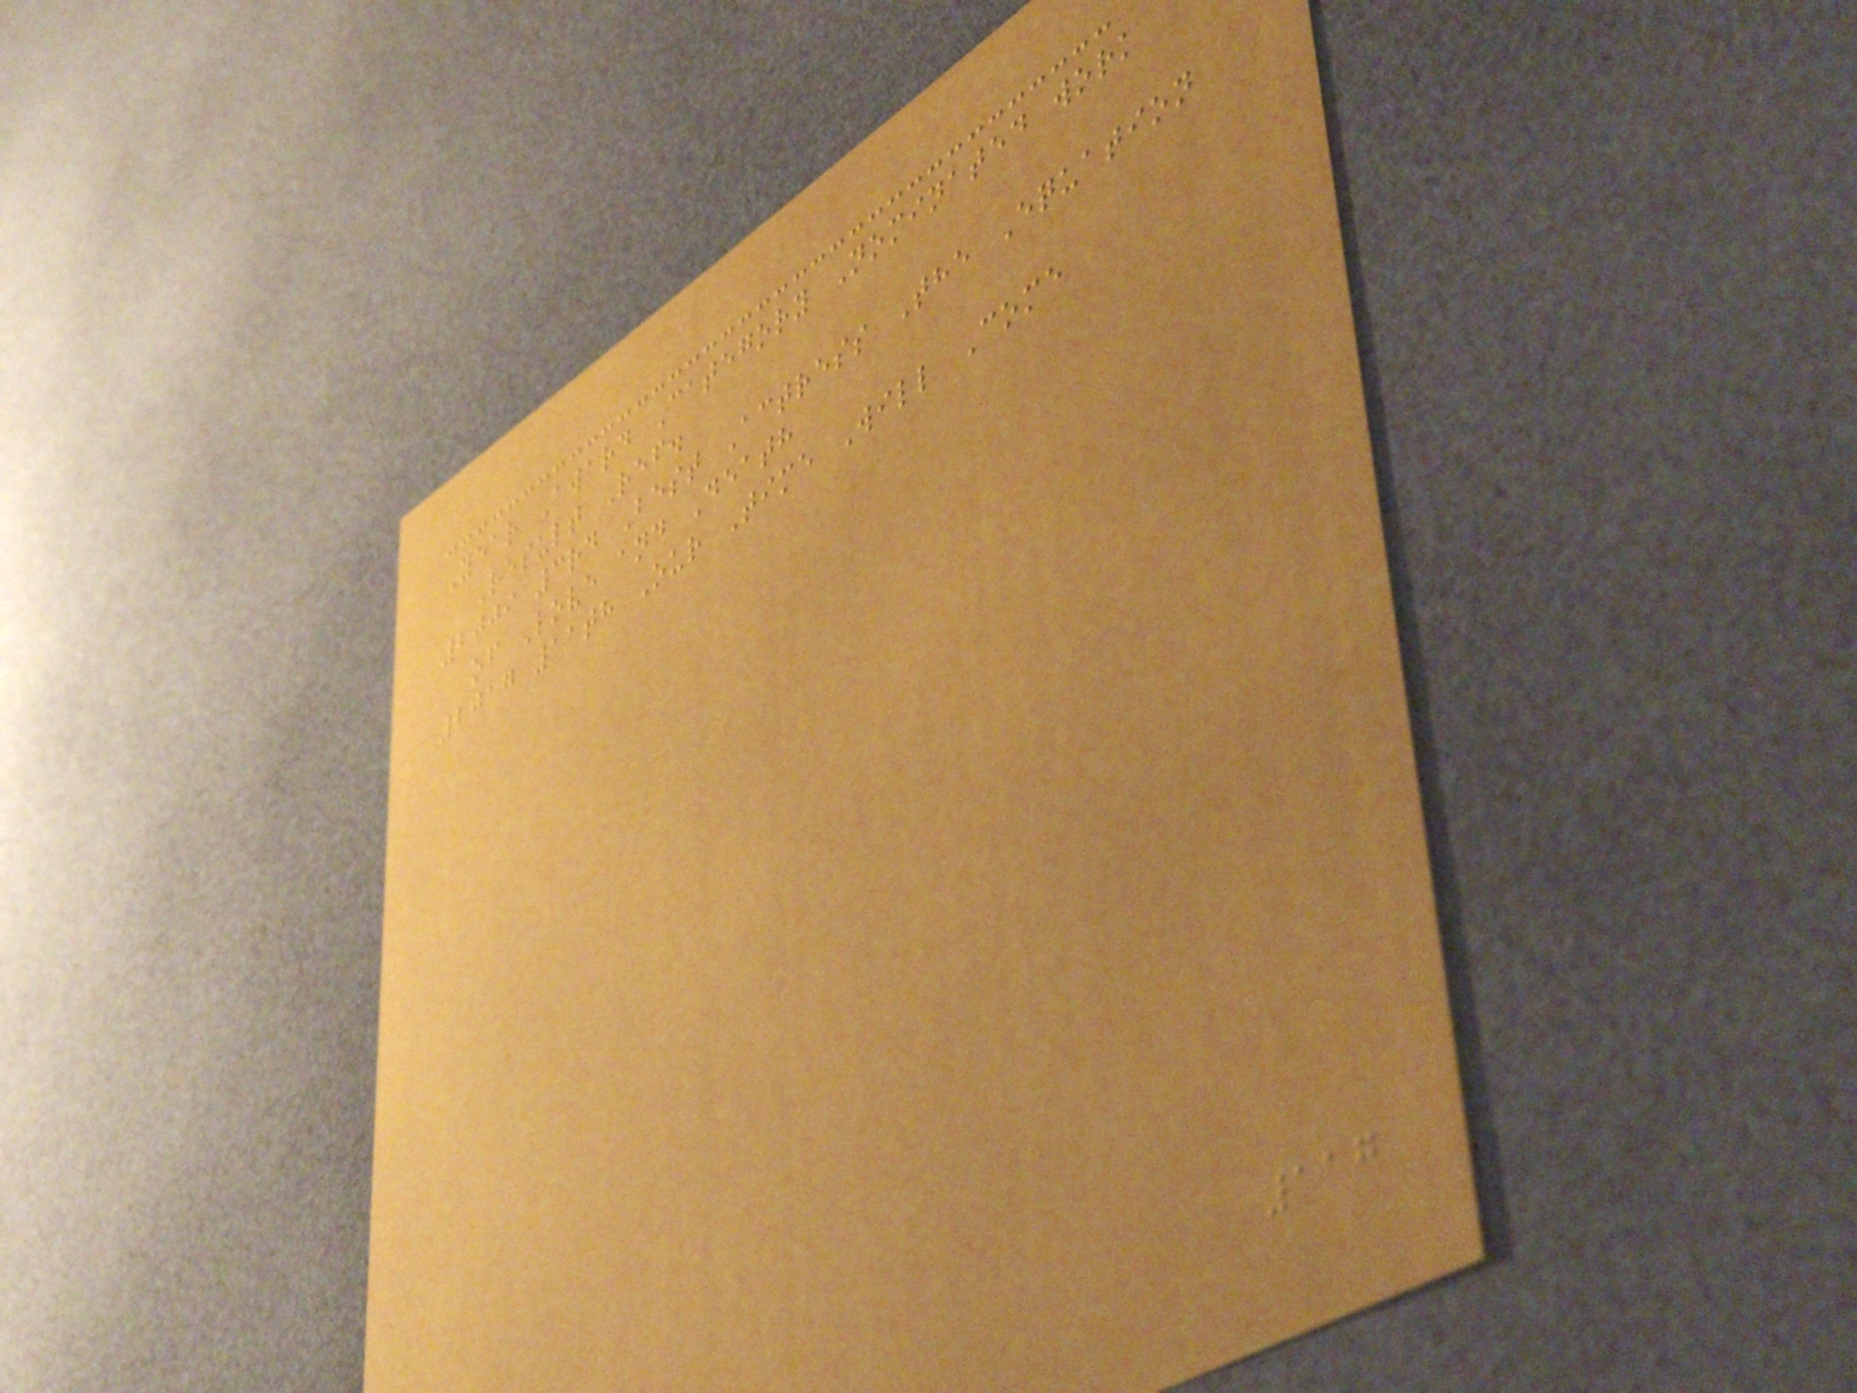Year Award Category Nominated work
Result Ref.
2009 3rd Best Actress The Equation
of Love and Death
2017 11th Our Time Will Come
117
